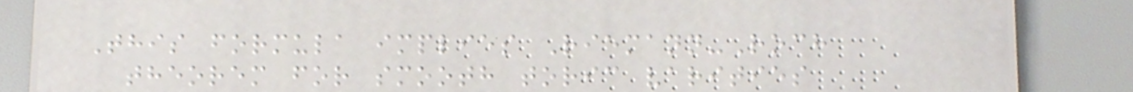This formula implies Riemann-Roch
theorem for smooth toric varities
